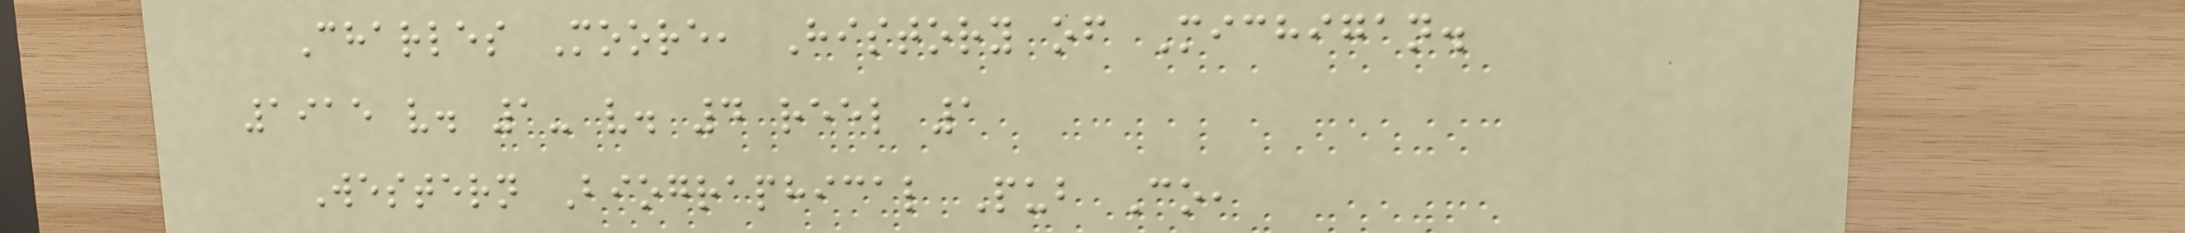Charles Moore, History of Michigan.
1915 v. 1- v. 4 reel 1
Western Biographical Pub Co,
